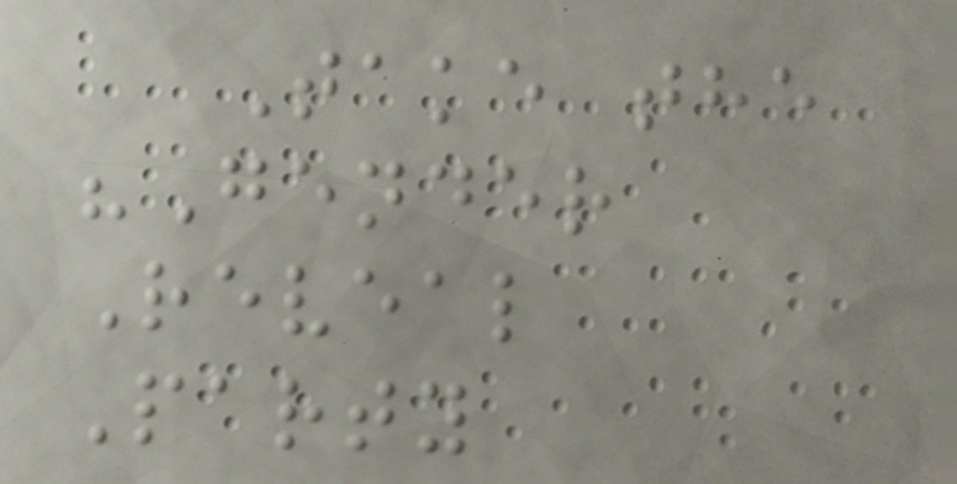Take the
"Gender
Reveal
Party
